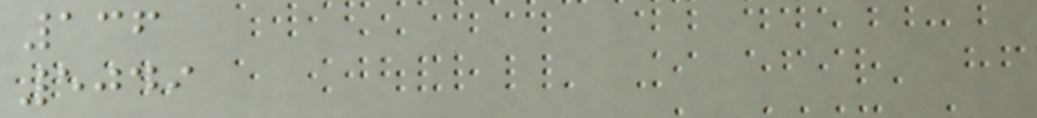136
5049
